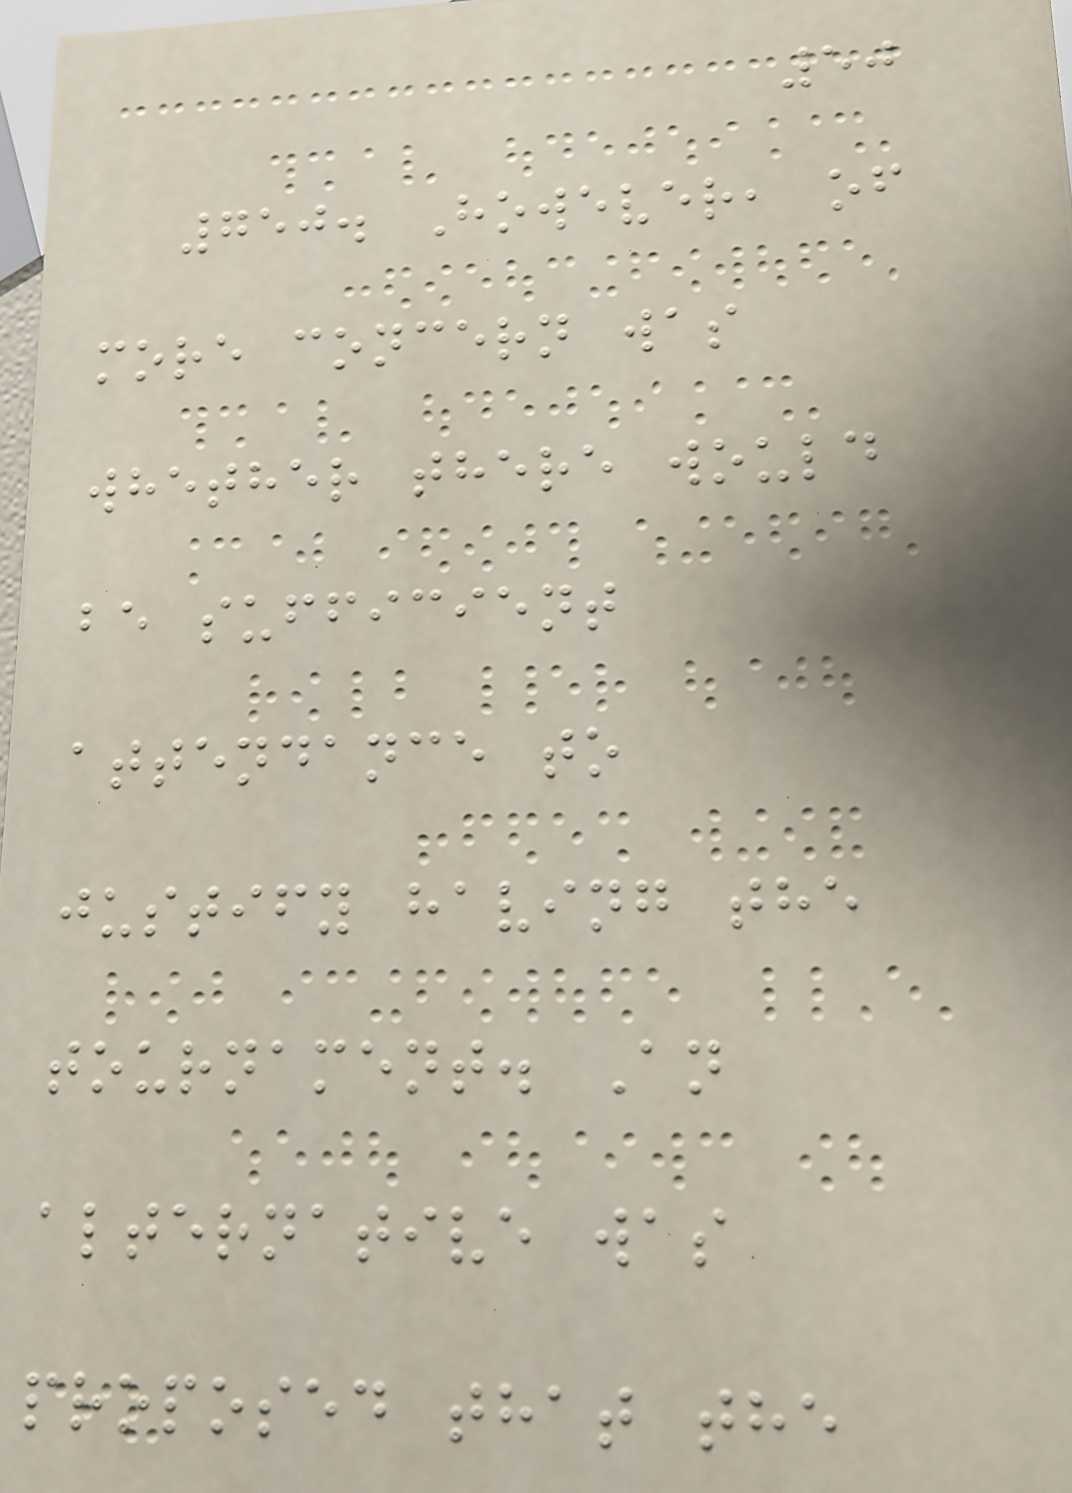50
750. However, of
more concern was
whether there would
be sufficient
attendance to
justify having the
tournament. An
alternative was
proposed that the
